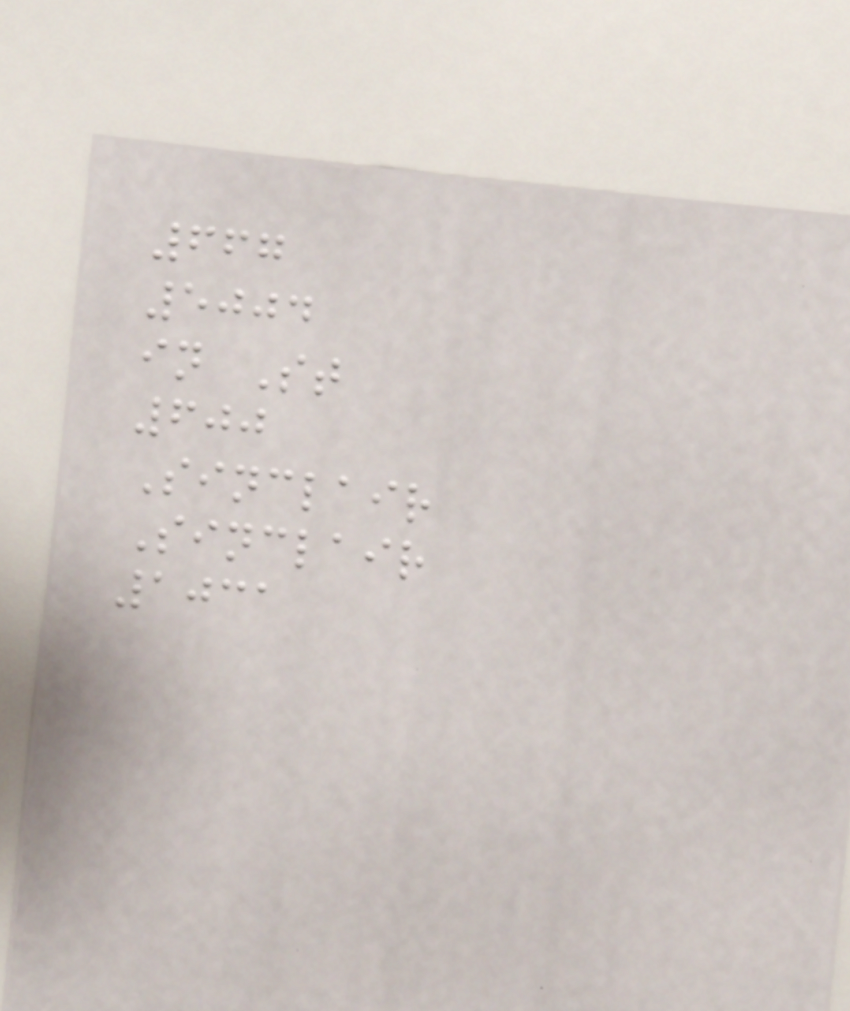667
5004
in St
600
Sinclair
Sinclair
1031
